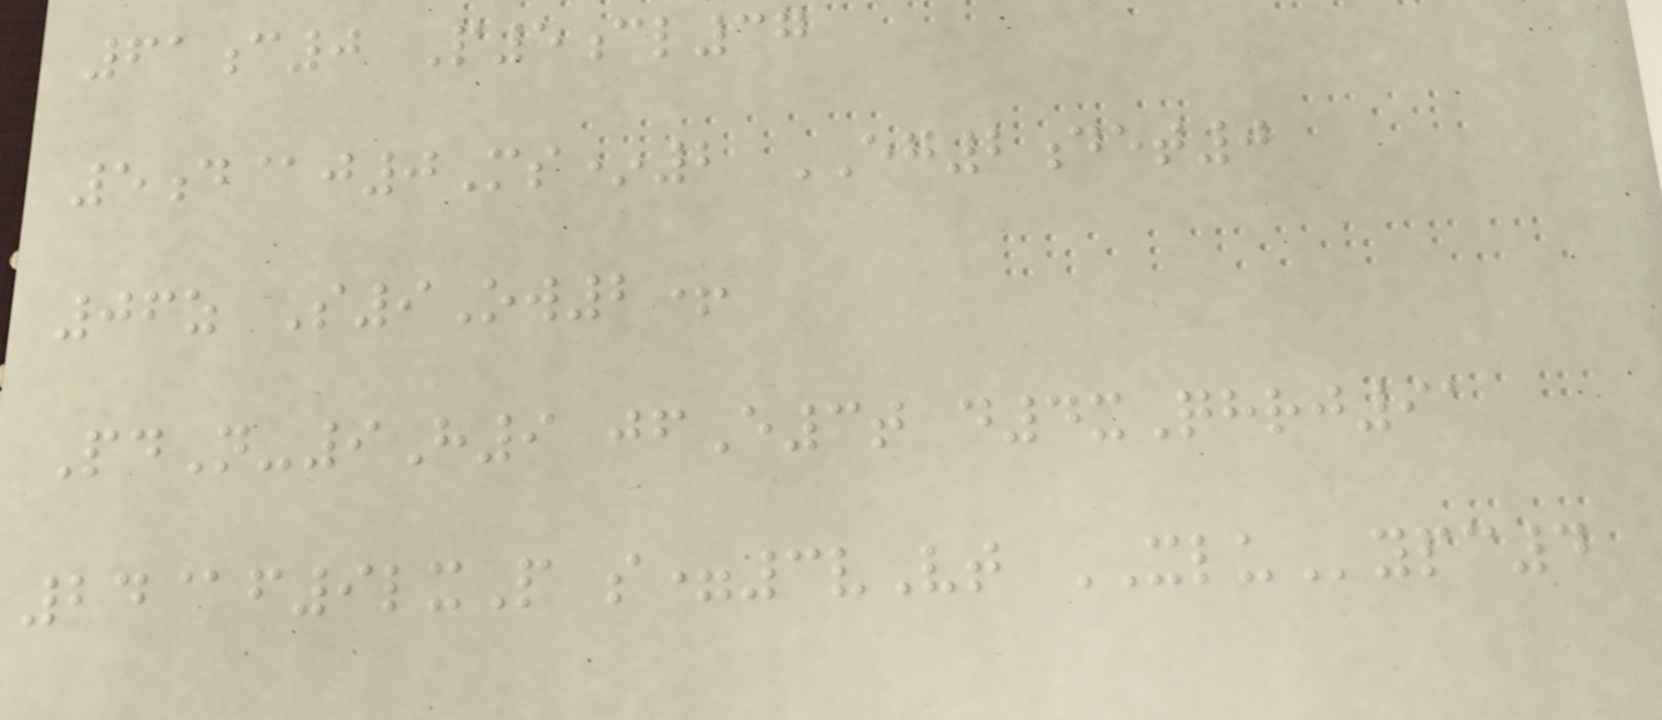61c0 P5cl37
5d@j0Ms*2 EG2det0
06z S9Ow2+
PdN-9H9 jfE3t d4xQhrj91
24@f9lxP s=3vVt XLUypc4
